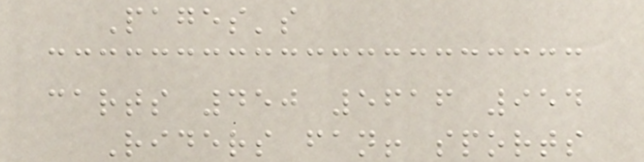Pages's
carts 450 5616 954
Riders fan! sports
